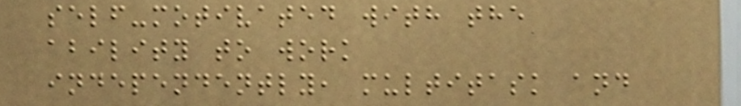self-motivated with the
ability to work
independently, multitask and
